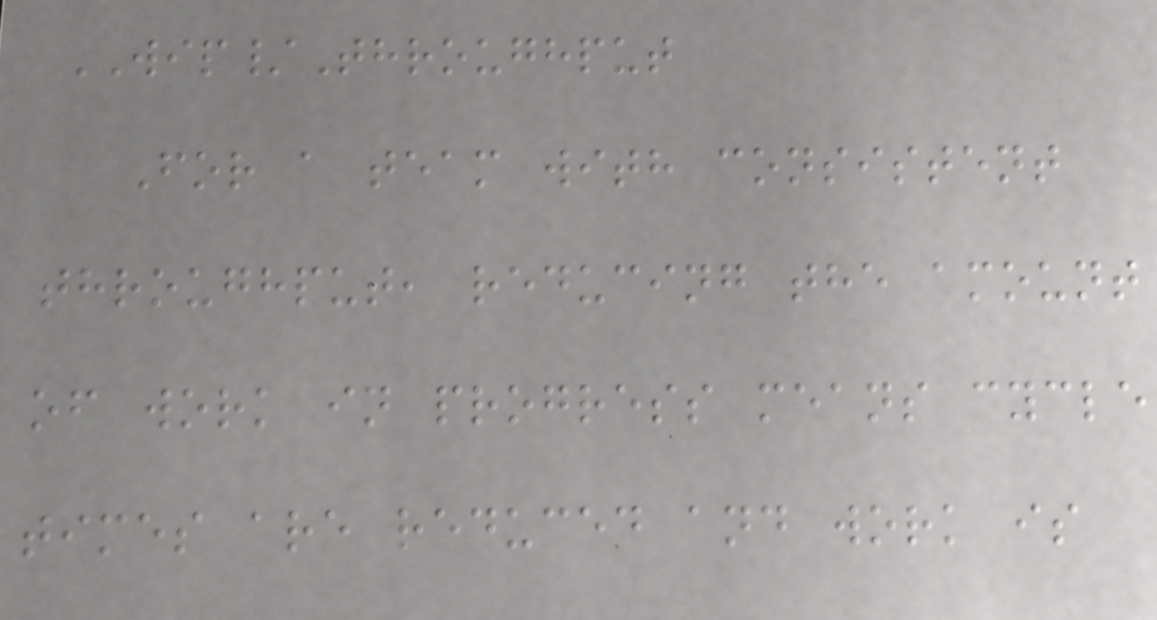WIP/Throughput
For a team with consistent
throughput, reducing the amount
of work in progress means cycle
times are reduced and work is
